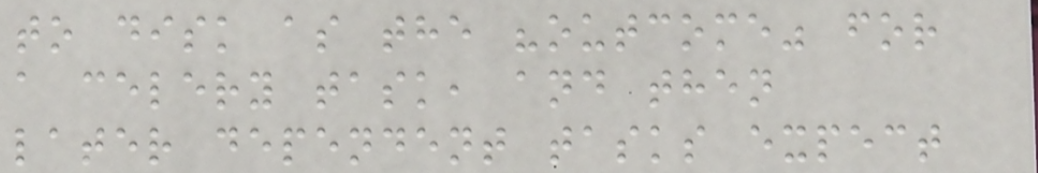to disk as the "outcome" for
a celery task, and then
later dependent tasks expect
